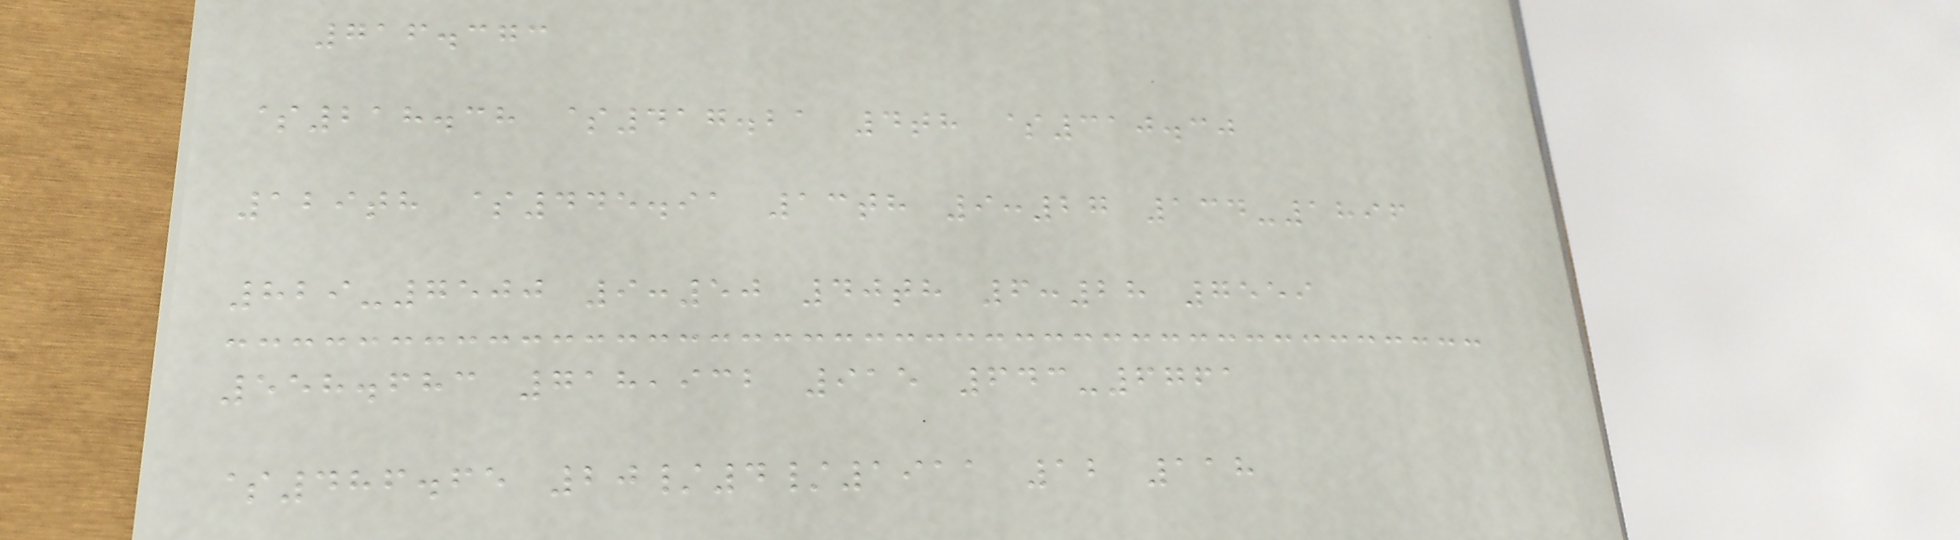716.373
$218.38 $417.21 4th $310.30
129th $445.91 13th 9:27 134-1896
829-7500 9:50 40th 6:28 7559
558.683 718,932 915 643-6761
$486.65 20/4/1911 12 118
